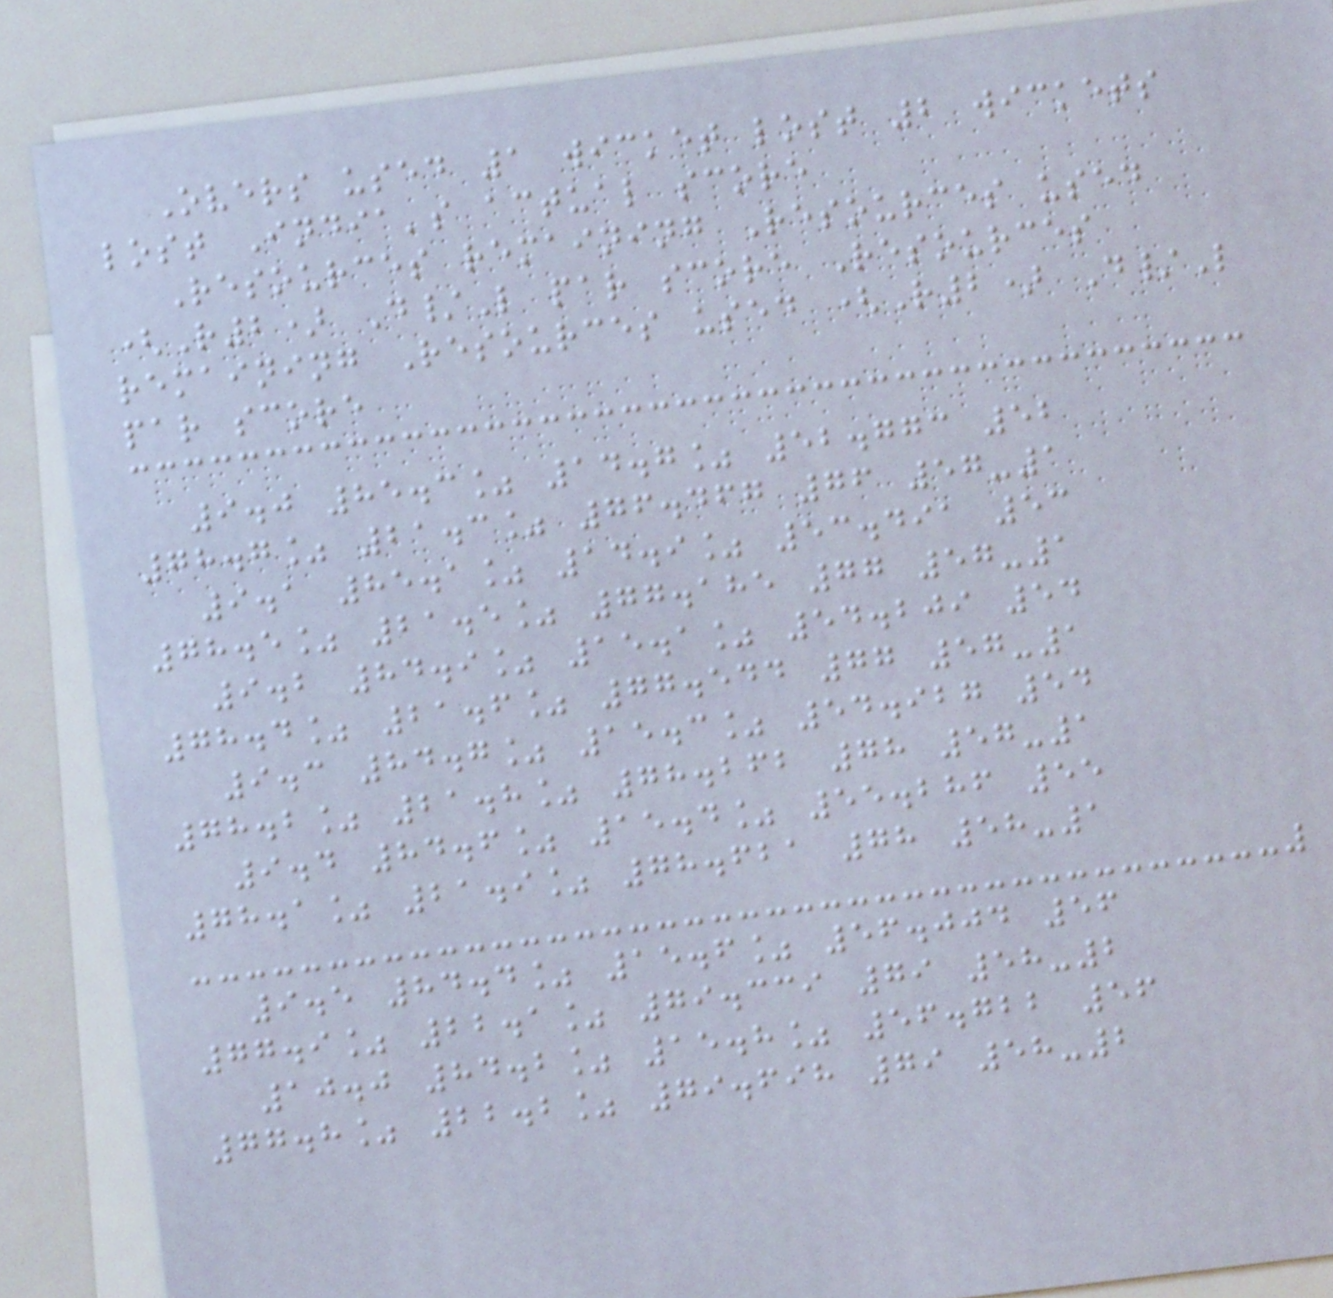Overs used 1 wicket lost 2 wickets
lost India's actual score
Resources remaining Resources used
(R2) D/L par score Resources
remaining Resources used (R2) D/L
par score
9.0 85.3% 14.7% 52.773 52
78.7% 21.3% 76.467 76 57-1
9.1 85.1% 14.9% 53.491 53
78.5% 21.5% 77.185 77 57-1
9.2 84.9% 15.1% 54.209 54
78.4% 21.6% 77.544 77 57-1
9.3 84.7% 15.3% 54.927 54
78.2% 21.8% 78.262 78 57-1
9.4 84.6% 15.4% 55.286 55
78.1% 21.9% 78.621 78 58-1
9.5 84.4% 15.6% 56.004 56
77.9% 22.1% 79.339 79 58-2
10.0 84.2% 15.8% 56.722 56
77.8% 22.2% 79.698 79 58-2
